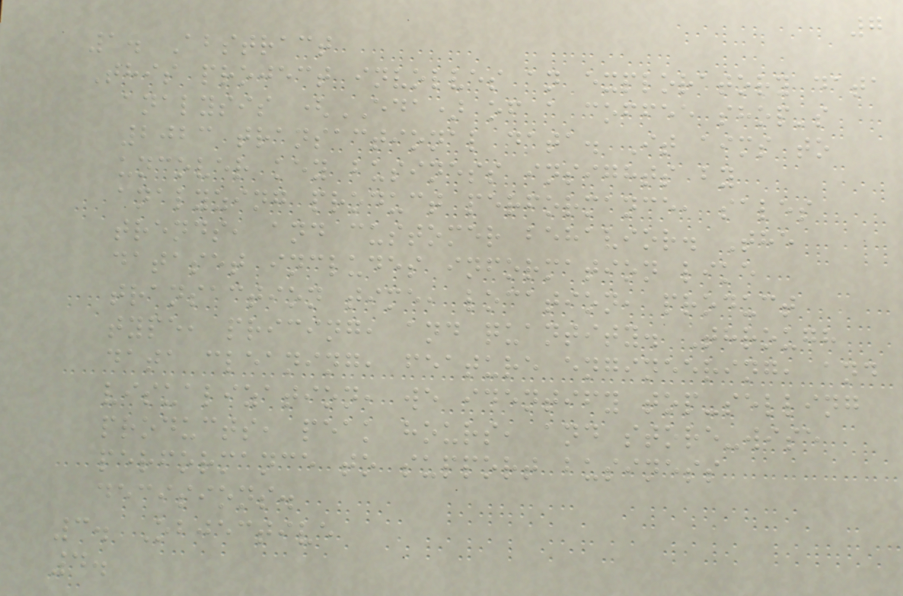7
1. Abstract
This project involves an exploratory data
analysis (EDA) of a coffee shop's
2023 transactional data. It aims to
uncover key business insights by
analyzing product performance, sales
trends, and customer behavior. The
dataset includes information like
transaction time, location, product
type, pricing, and quantity. Through
data cleaning, feature engineering, and
visualization, we identify top-selling
products, peak hours, and store-wise
performance to support business
decisions.
3. Objective
4.
